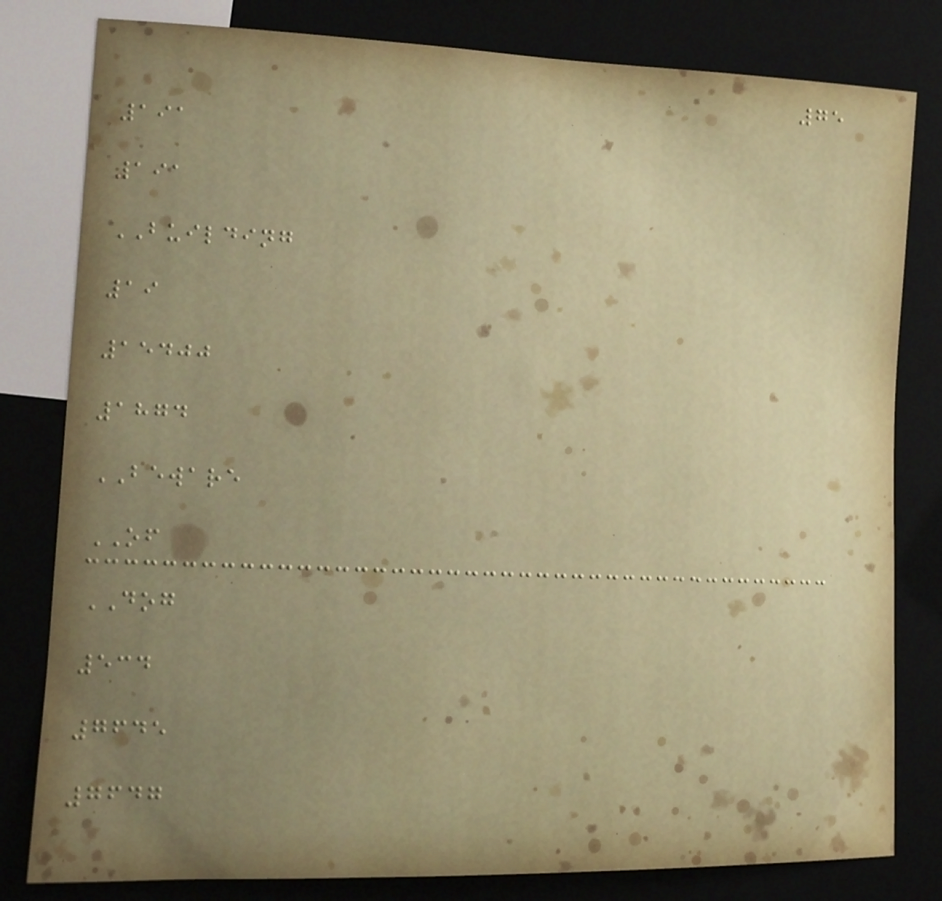75
191
191
BUILDING
19
15400
1874
BEWARE
OF
DOG
534
7645
7647
